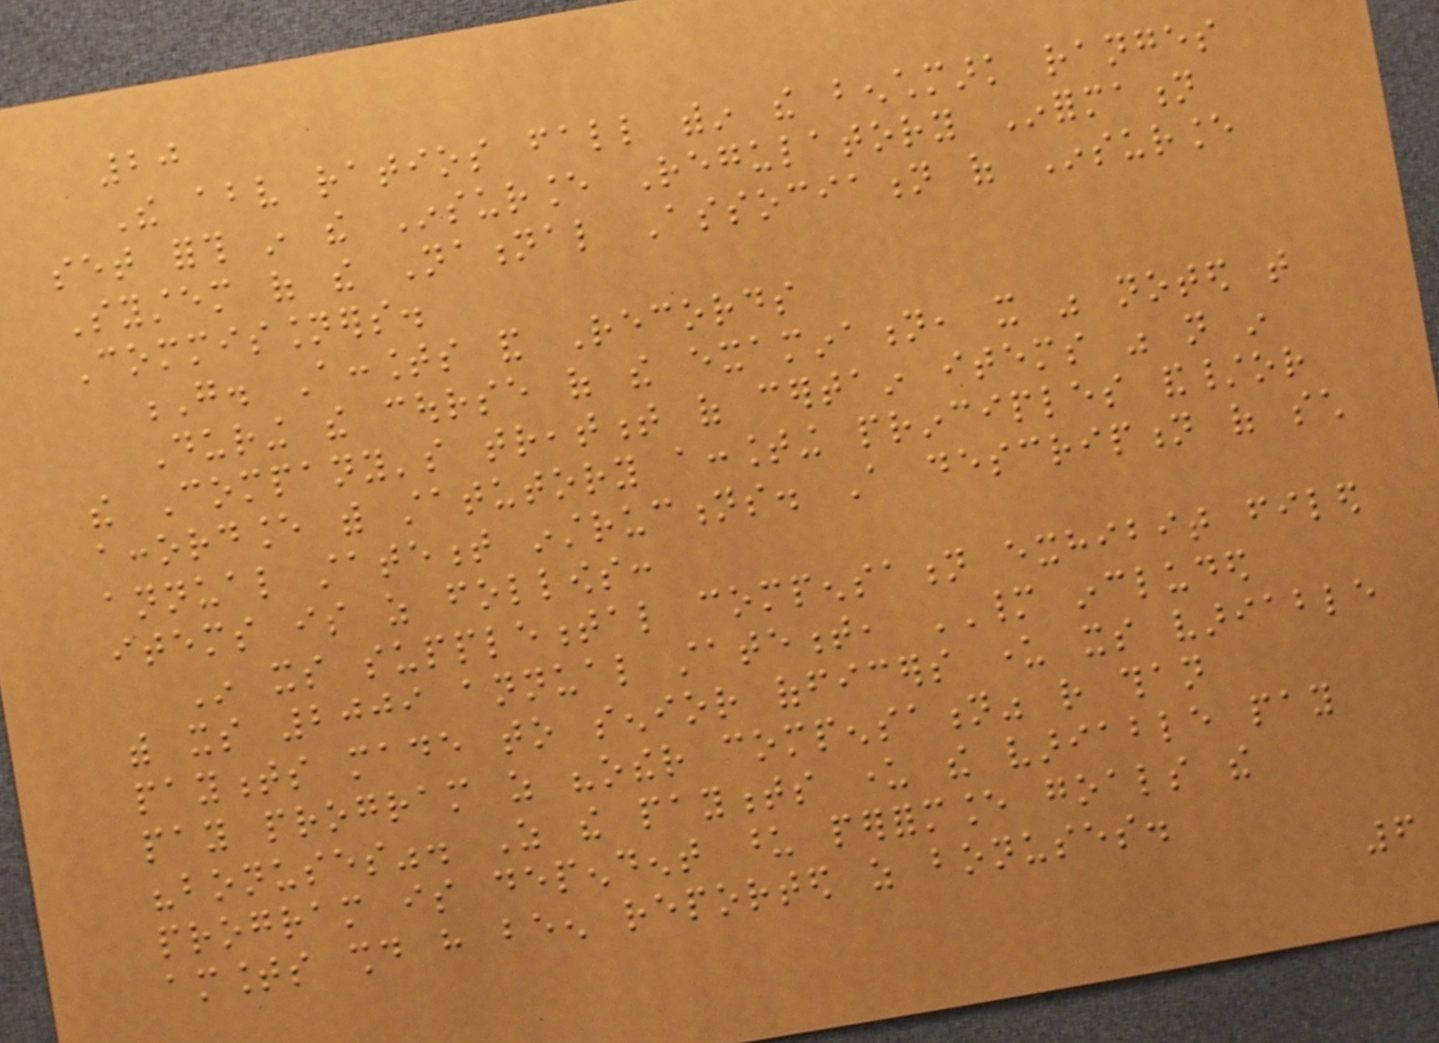20
The above ratios fall within the benchmark ranges
set forth in the Insurance Regulatory Information
System of the National Association of Insurance
Commissioners.
G. Accounts and Records
During the course of the examination, it was noted that
the Company's treatment of certain items was not in
accordance with statutory accounting principles and/or
annual statement instructions. A description of such
items is as follows:
In its supplemental compensation exhibit filed
with its 2009 annual statement, MANY included
payments made to senior officers under its variable
pay program as "other compensation" rather than
"bonuses". As the payments under the variable pay
program is dependent upon performance goals the
amounts should have been reported as bonuses.
6
